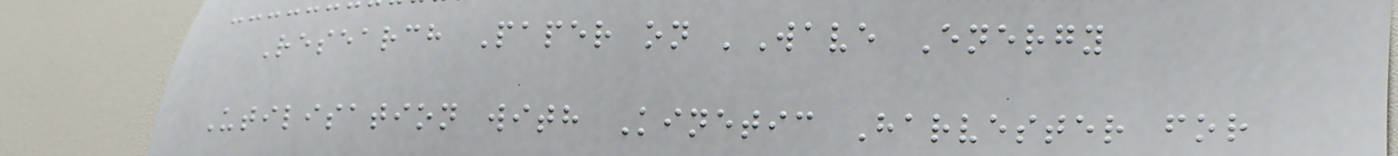Research Paper on 'Wave Energy
Utilisation with Kinetic Harvester for
